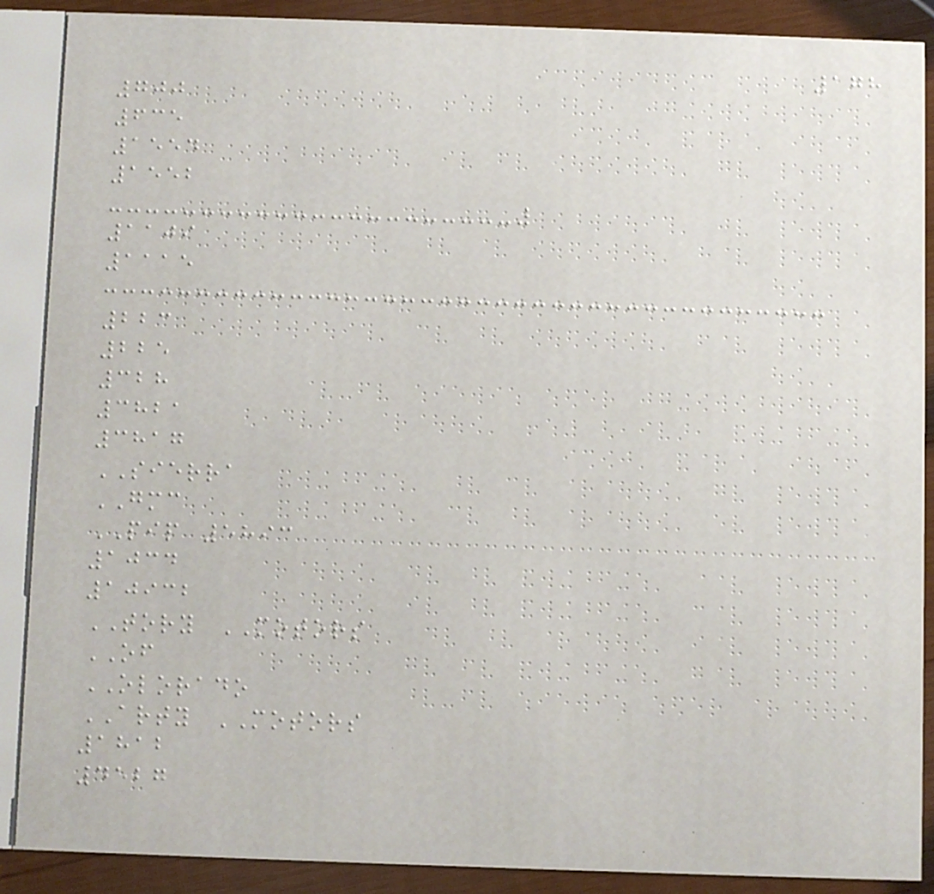178
700
635
1554
1552
1109
1115
223
225
328
3821
3817
SIERRA
GMC
PIP 5893
1034
10932
TORY MOTORS
OF
OLORADO
ARTY MOTORS
1812
4527
